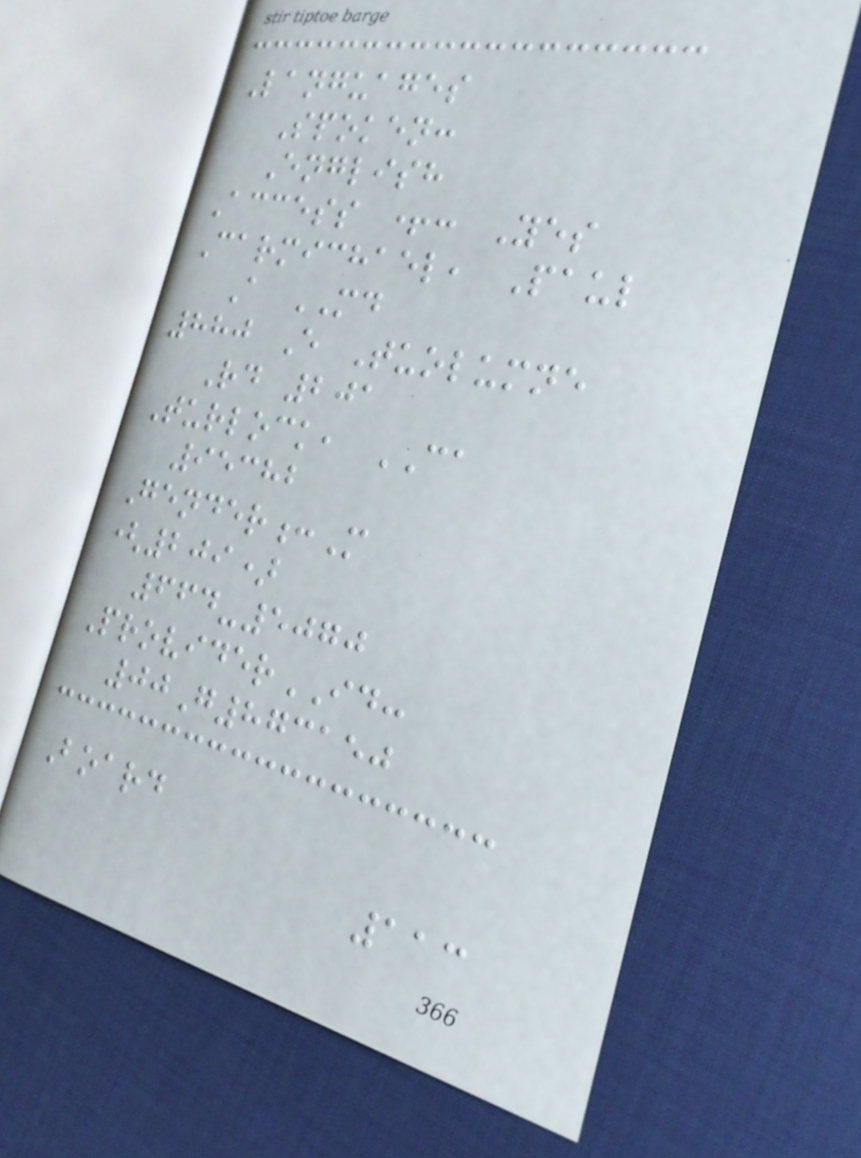Languages
Spoken:
English
Access +: Yes
Carmichael, Paul
A MD
880 E Tuolumne
Rd 201
Turlock, CA
95382
Gender:M
(209)
664-5070
ProviderID:
00G873150
Board
113
